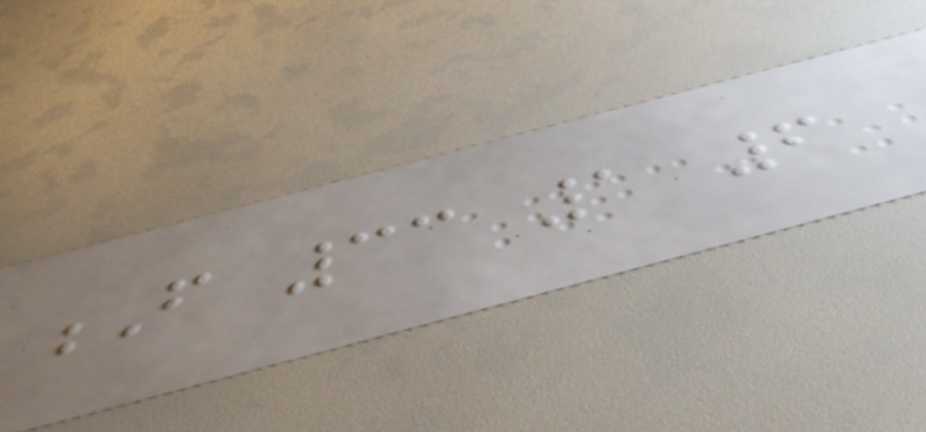F 33 1 6
